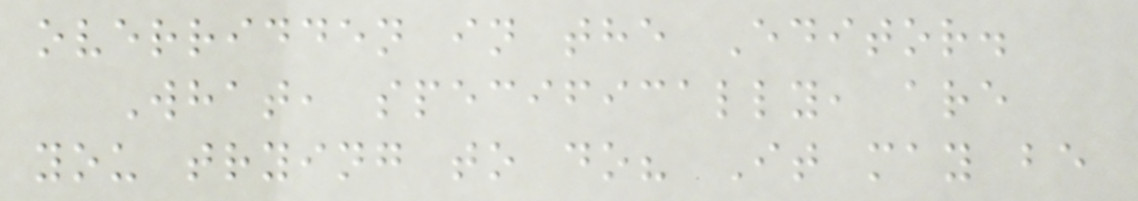overridden in the Editor.
What, specifically, are
you trying to do? It may be
